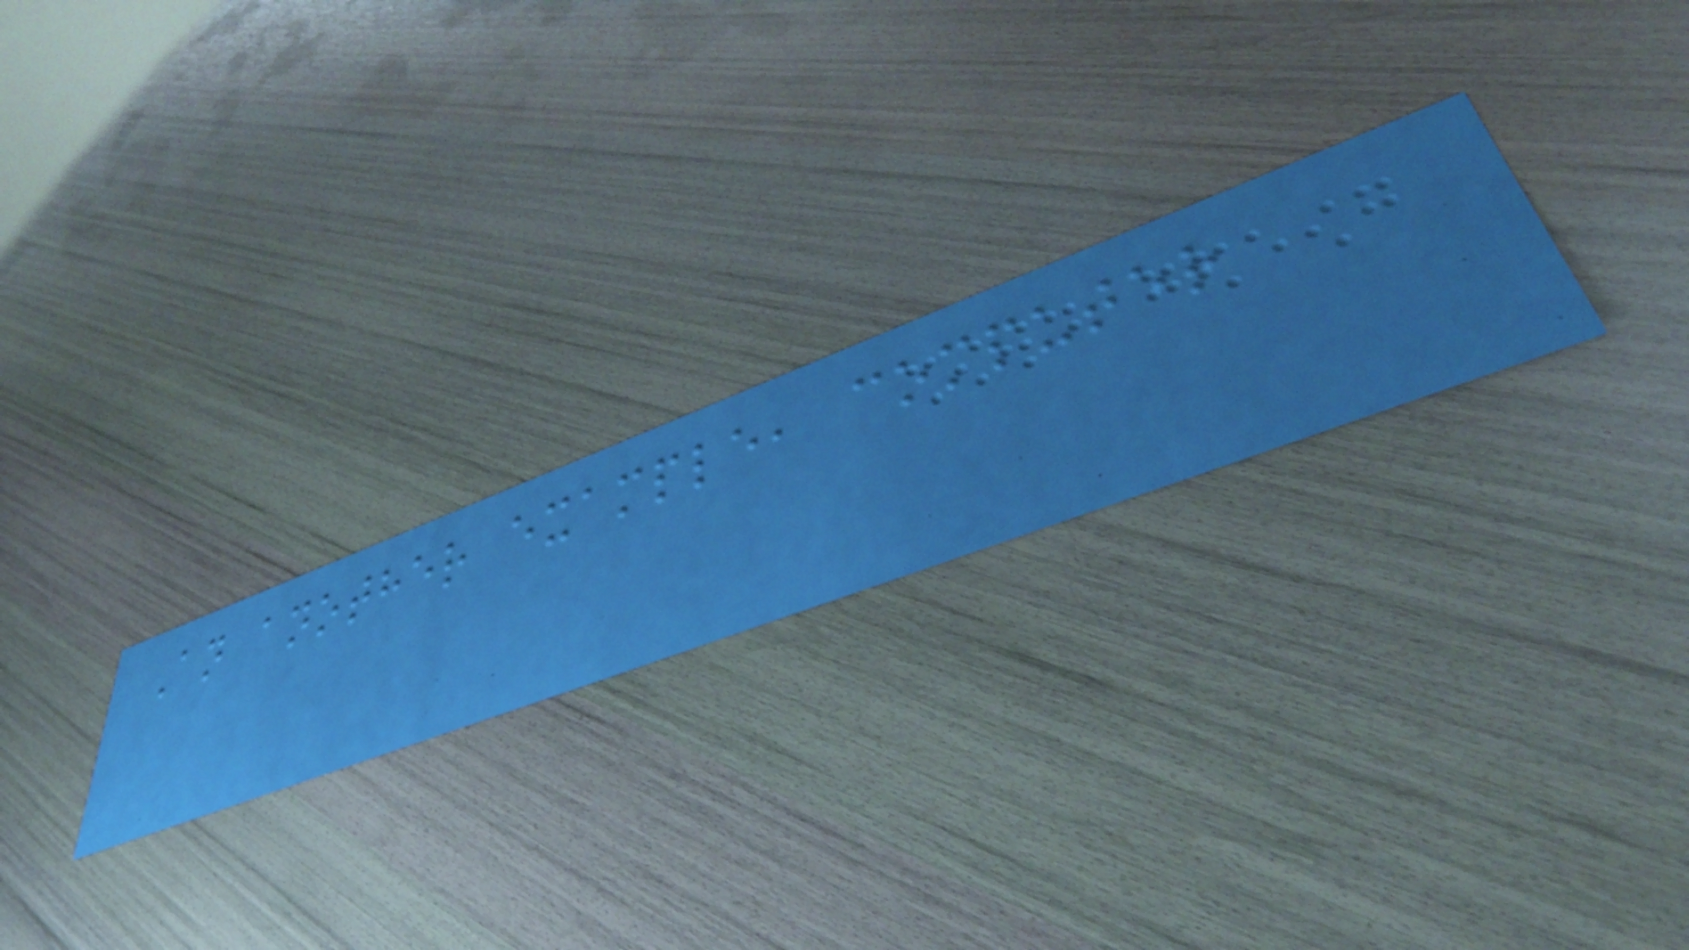An another example, computer
